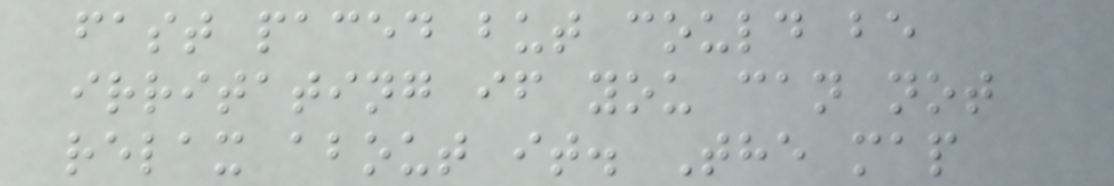fast paced but could be
irritating if you can not
relax about it. The map
